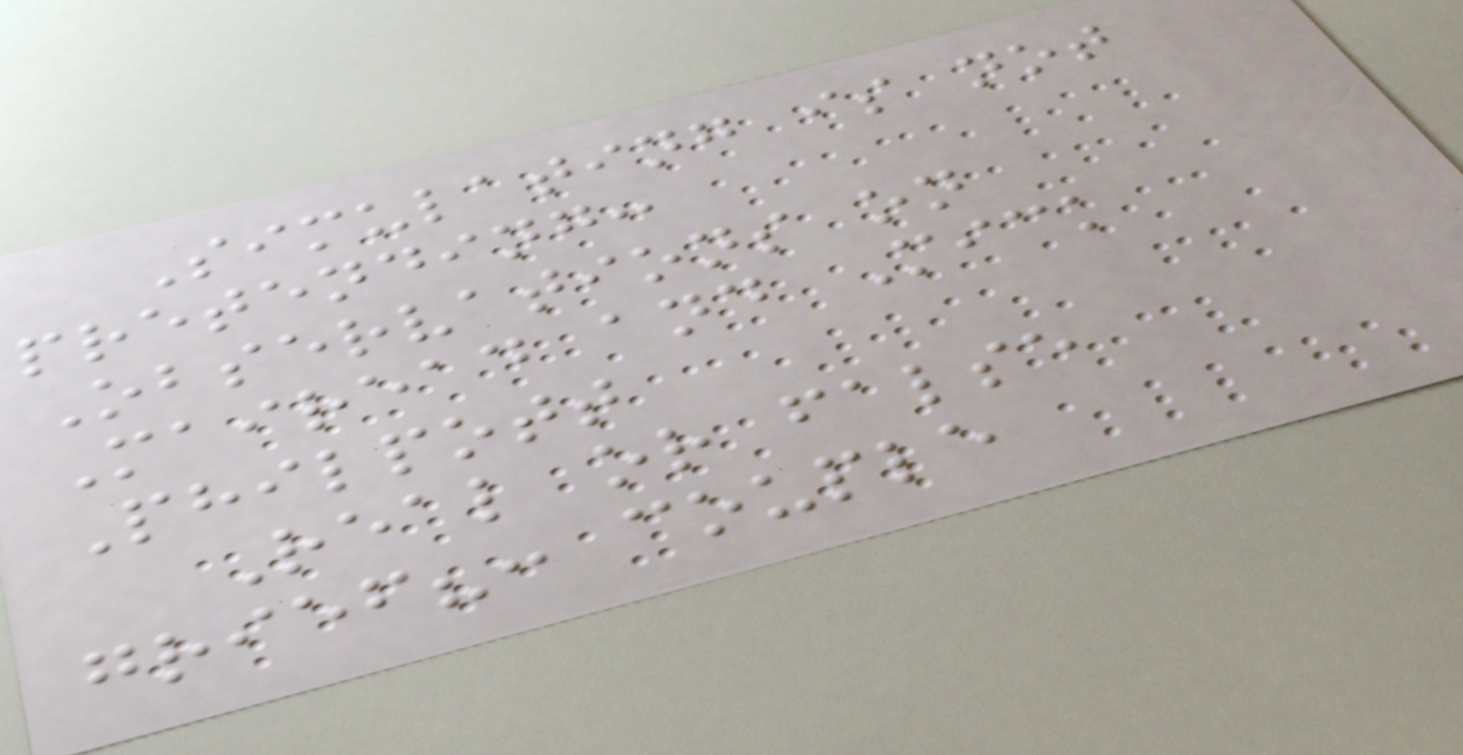Simulating is not
pretending:
Observations on
Mairead and Mick
Philpott
Real or false
grief?: couple
